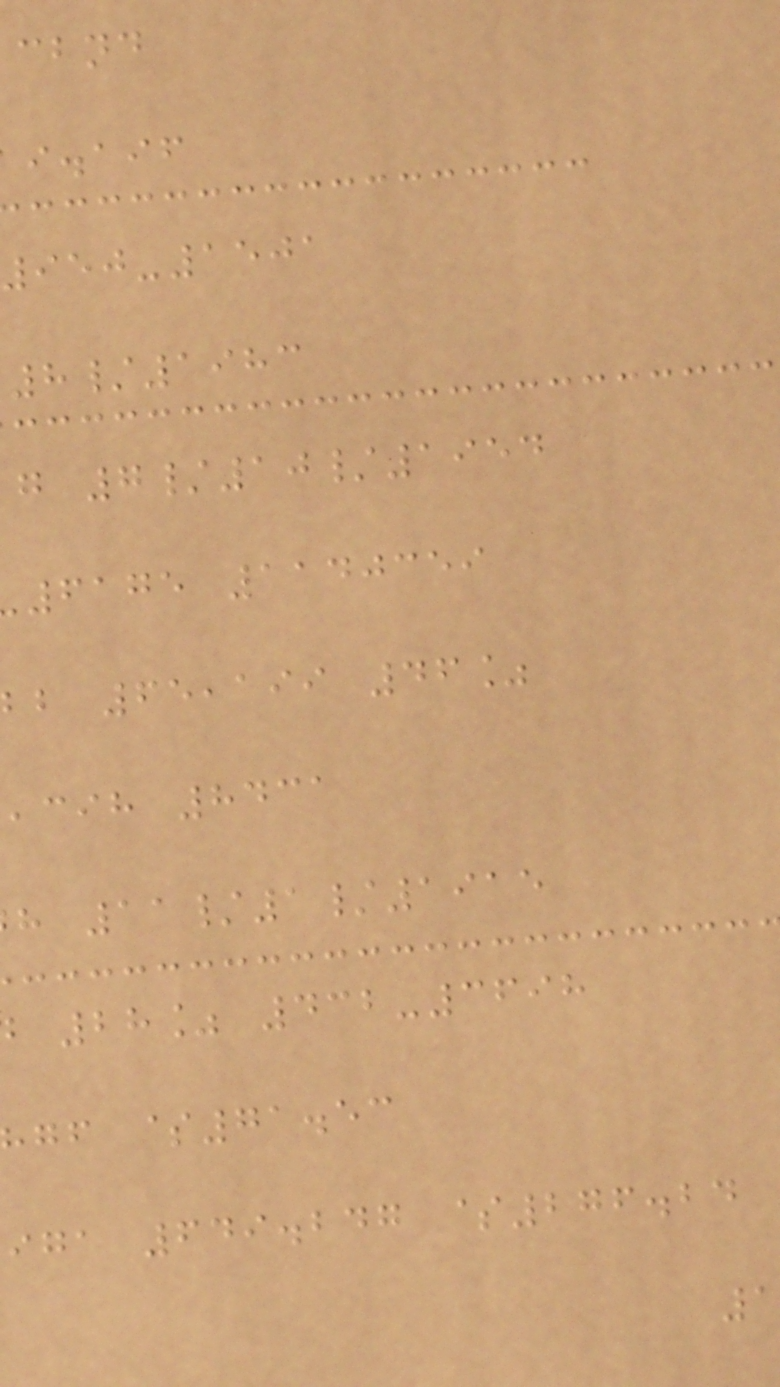cbnd
i.aif
950-1501
8/1983
g 7/10/1954
6175 1140359
bb 65,199 46%
,cih 8431
h 11/1/1915
28% 432-3698
gf $71.53
iga 649.247 $276.24
